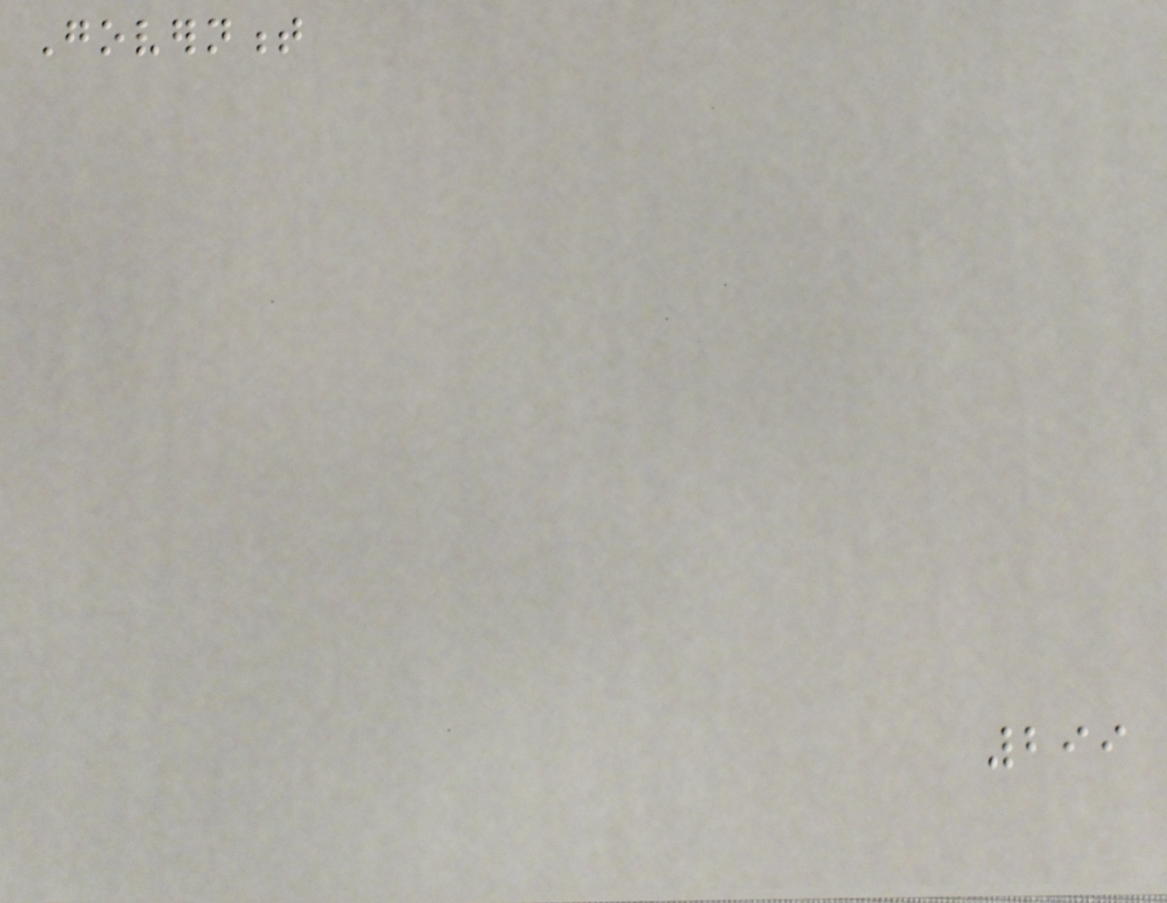Government
299
